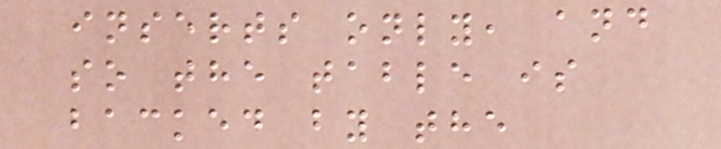inserts only, and
so the table is
backed by the
